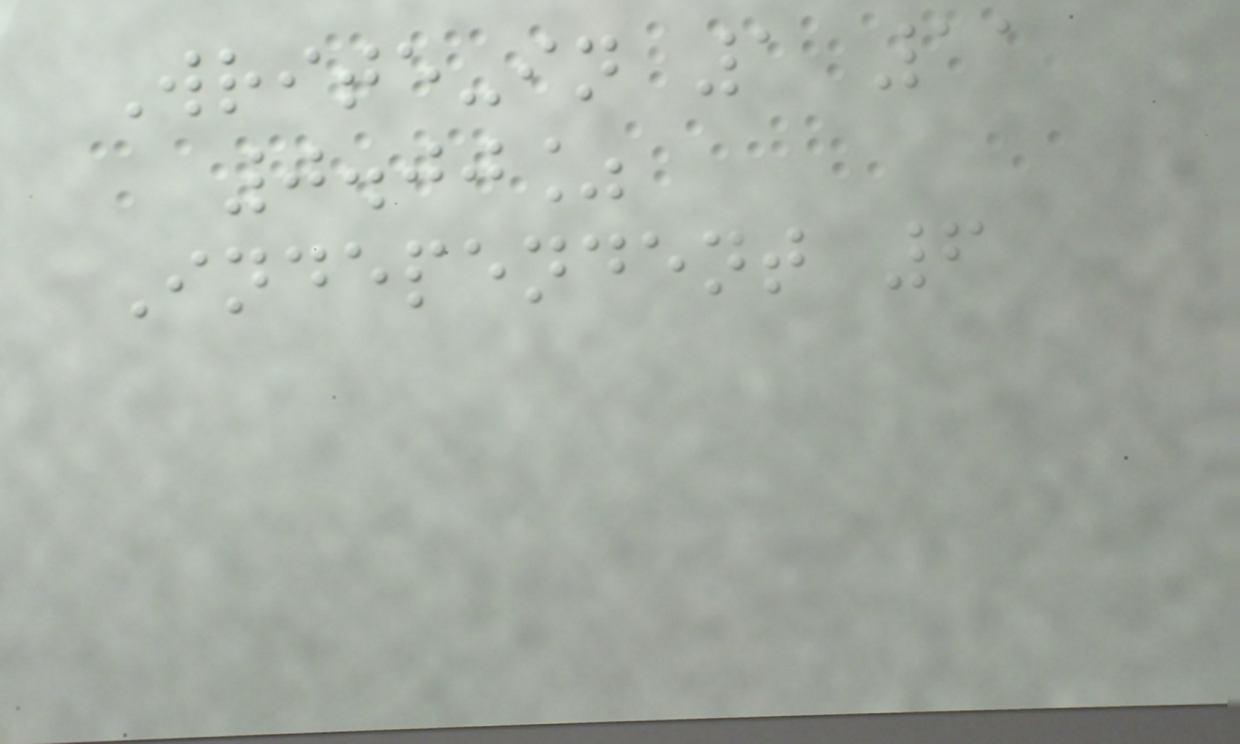Write-in 1 11
0.00%
Independent 6
